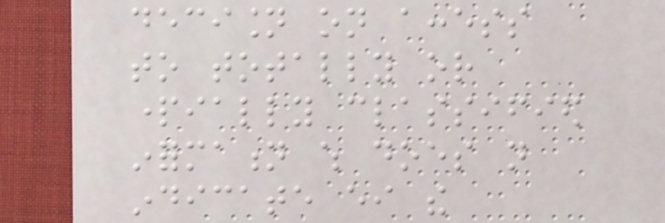decision on access
to totally or
partially classified
information which does not
indicate either the
